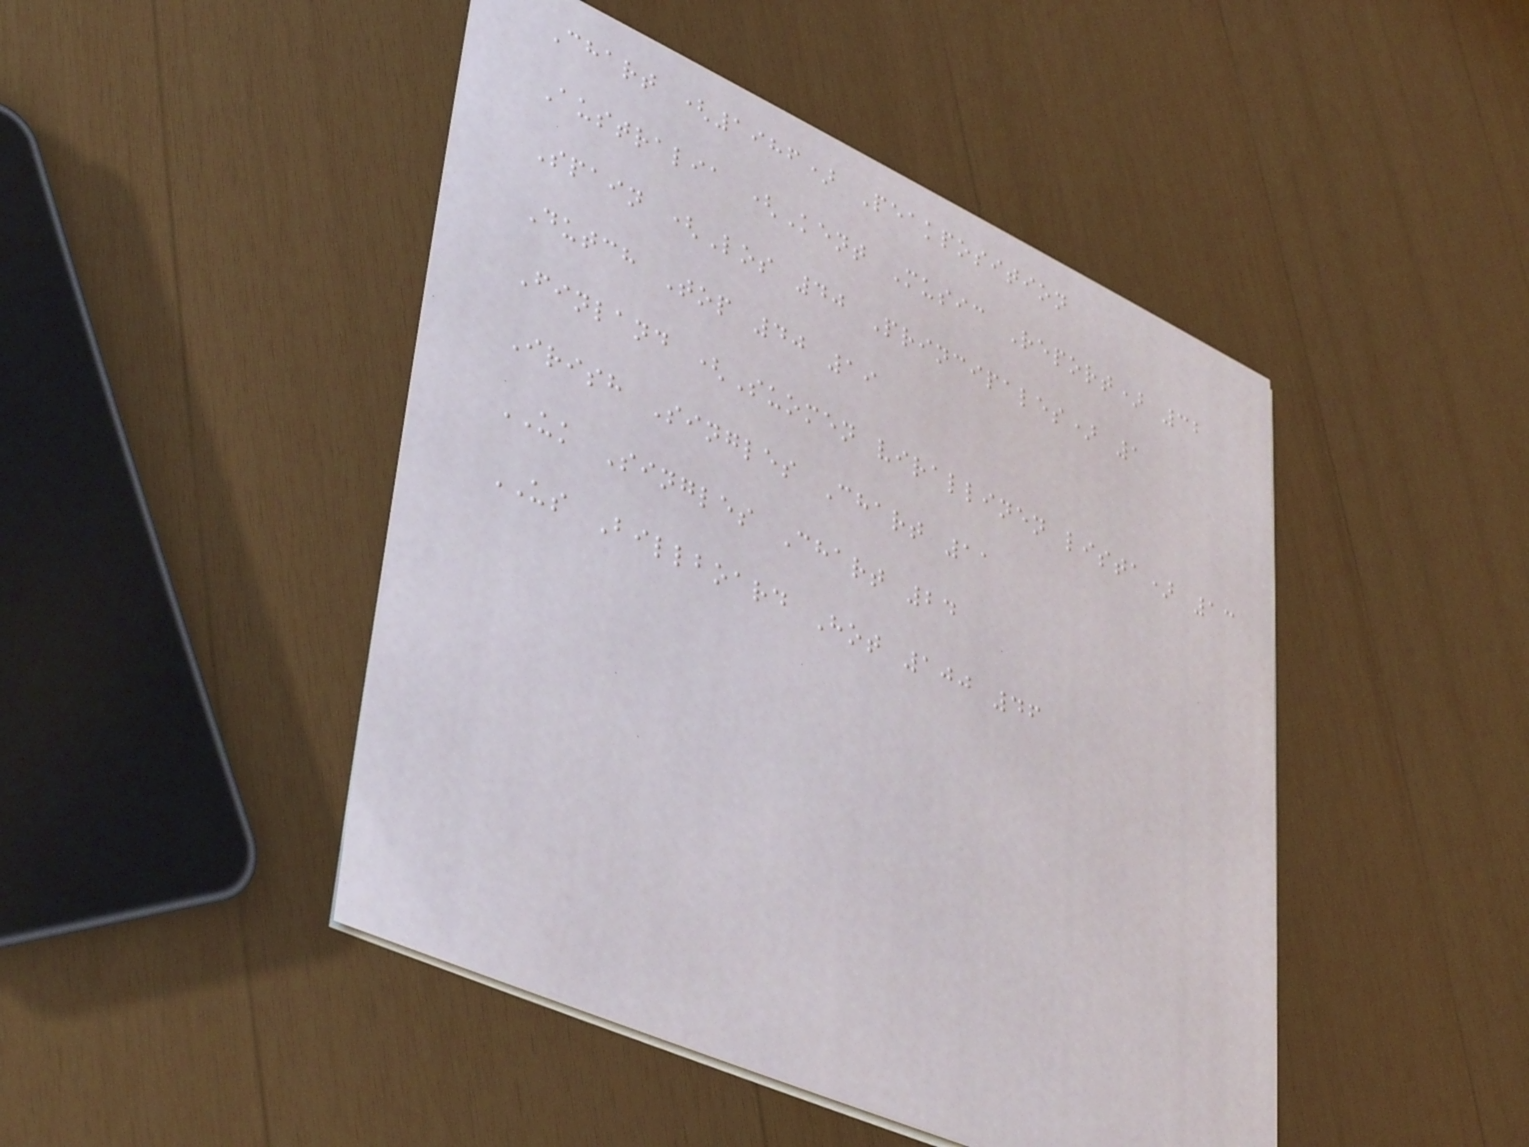Chart (1986) Peakposition
Australia (Kent Music Report) 32
Spain (Los 40 Principales) 1
Dutch Top 40 19
Finland (Suomen virallinen lista) 13
Irish Singles Chart 11
UK Singles Chart 24
US Billboard Hot 100 46
